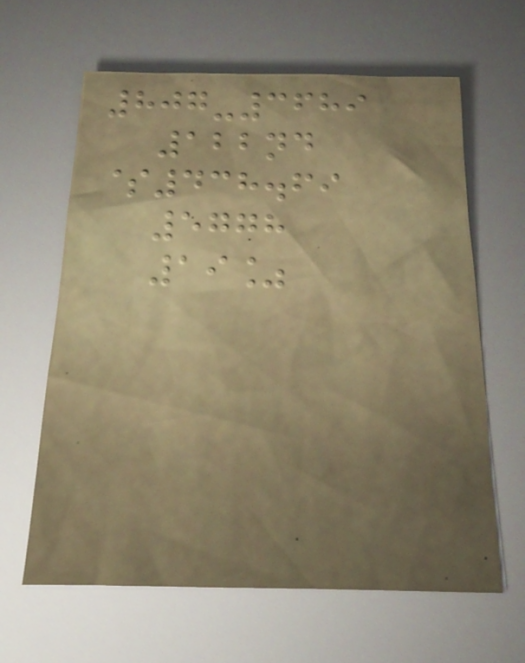807-3689
122nd
$438.69
5778
19%
